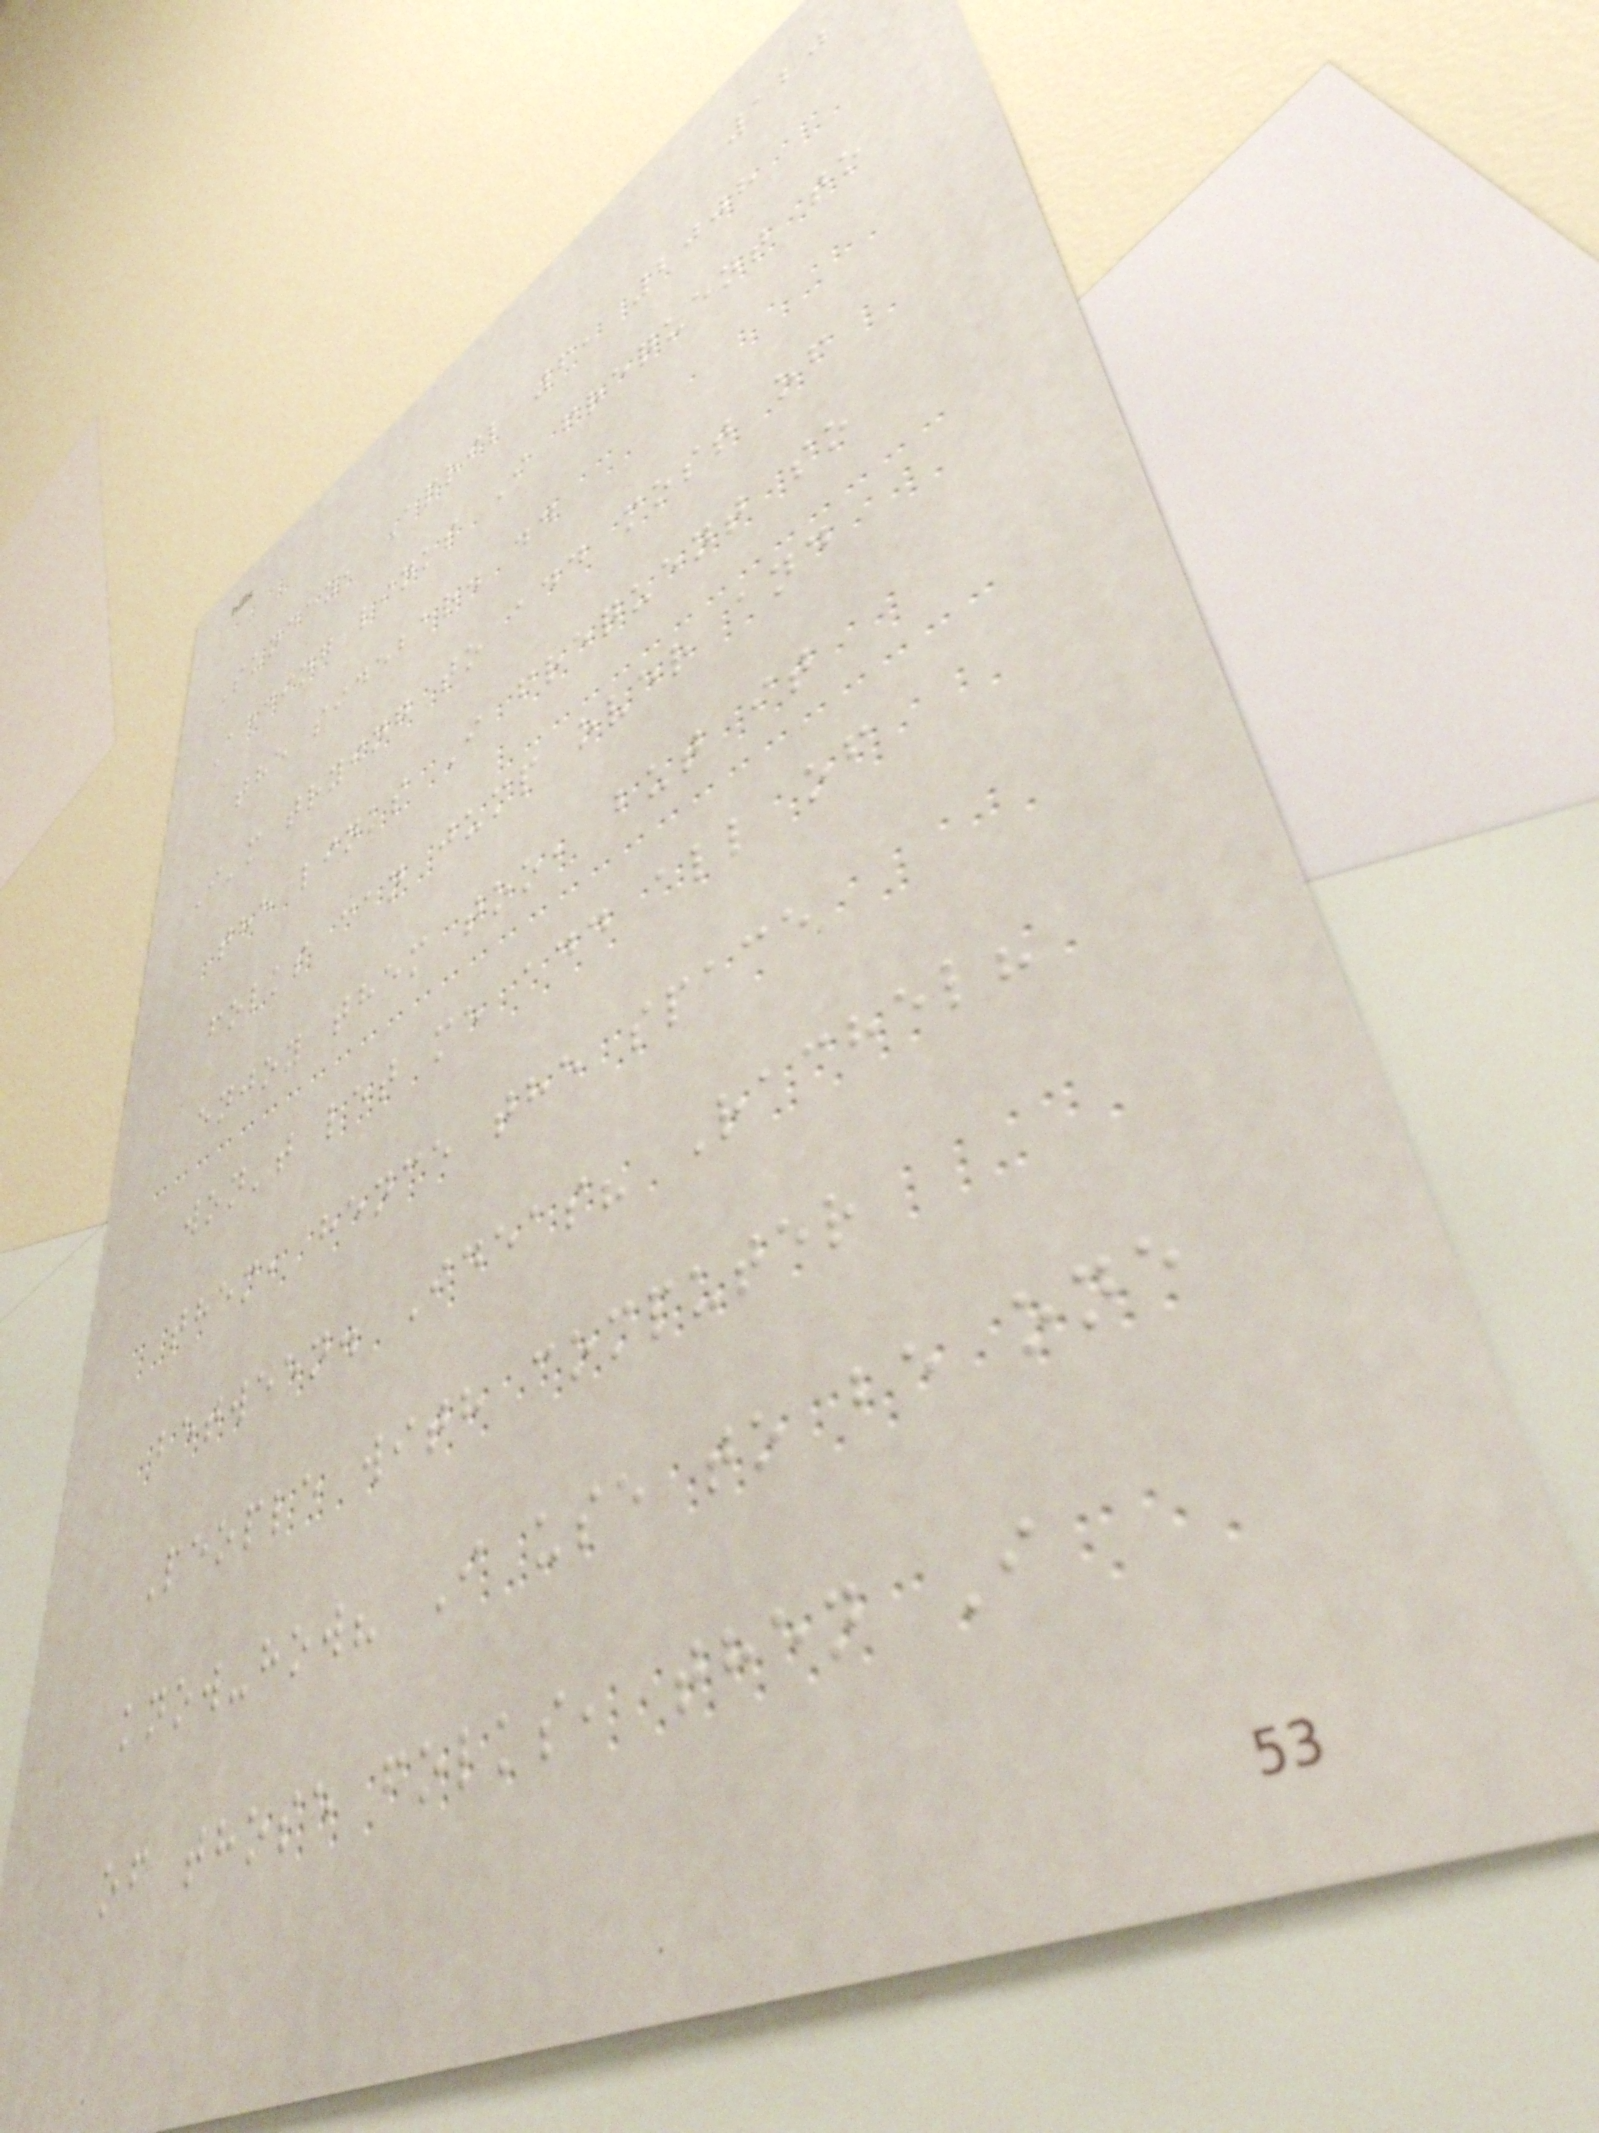120
Sunday, April 6, 2008
Adding links I frequent to
the sidebar. ..
I'm trying to add most of
the links I frequent so
folks can jump over and
enjoy them too, but it
won't let me add all of
them, hence the space
between. Ideas? Rachel?
People with computer
know-how? I use to be one
of those folks, then I
